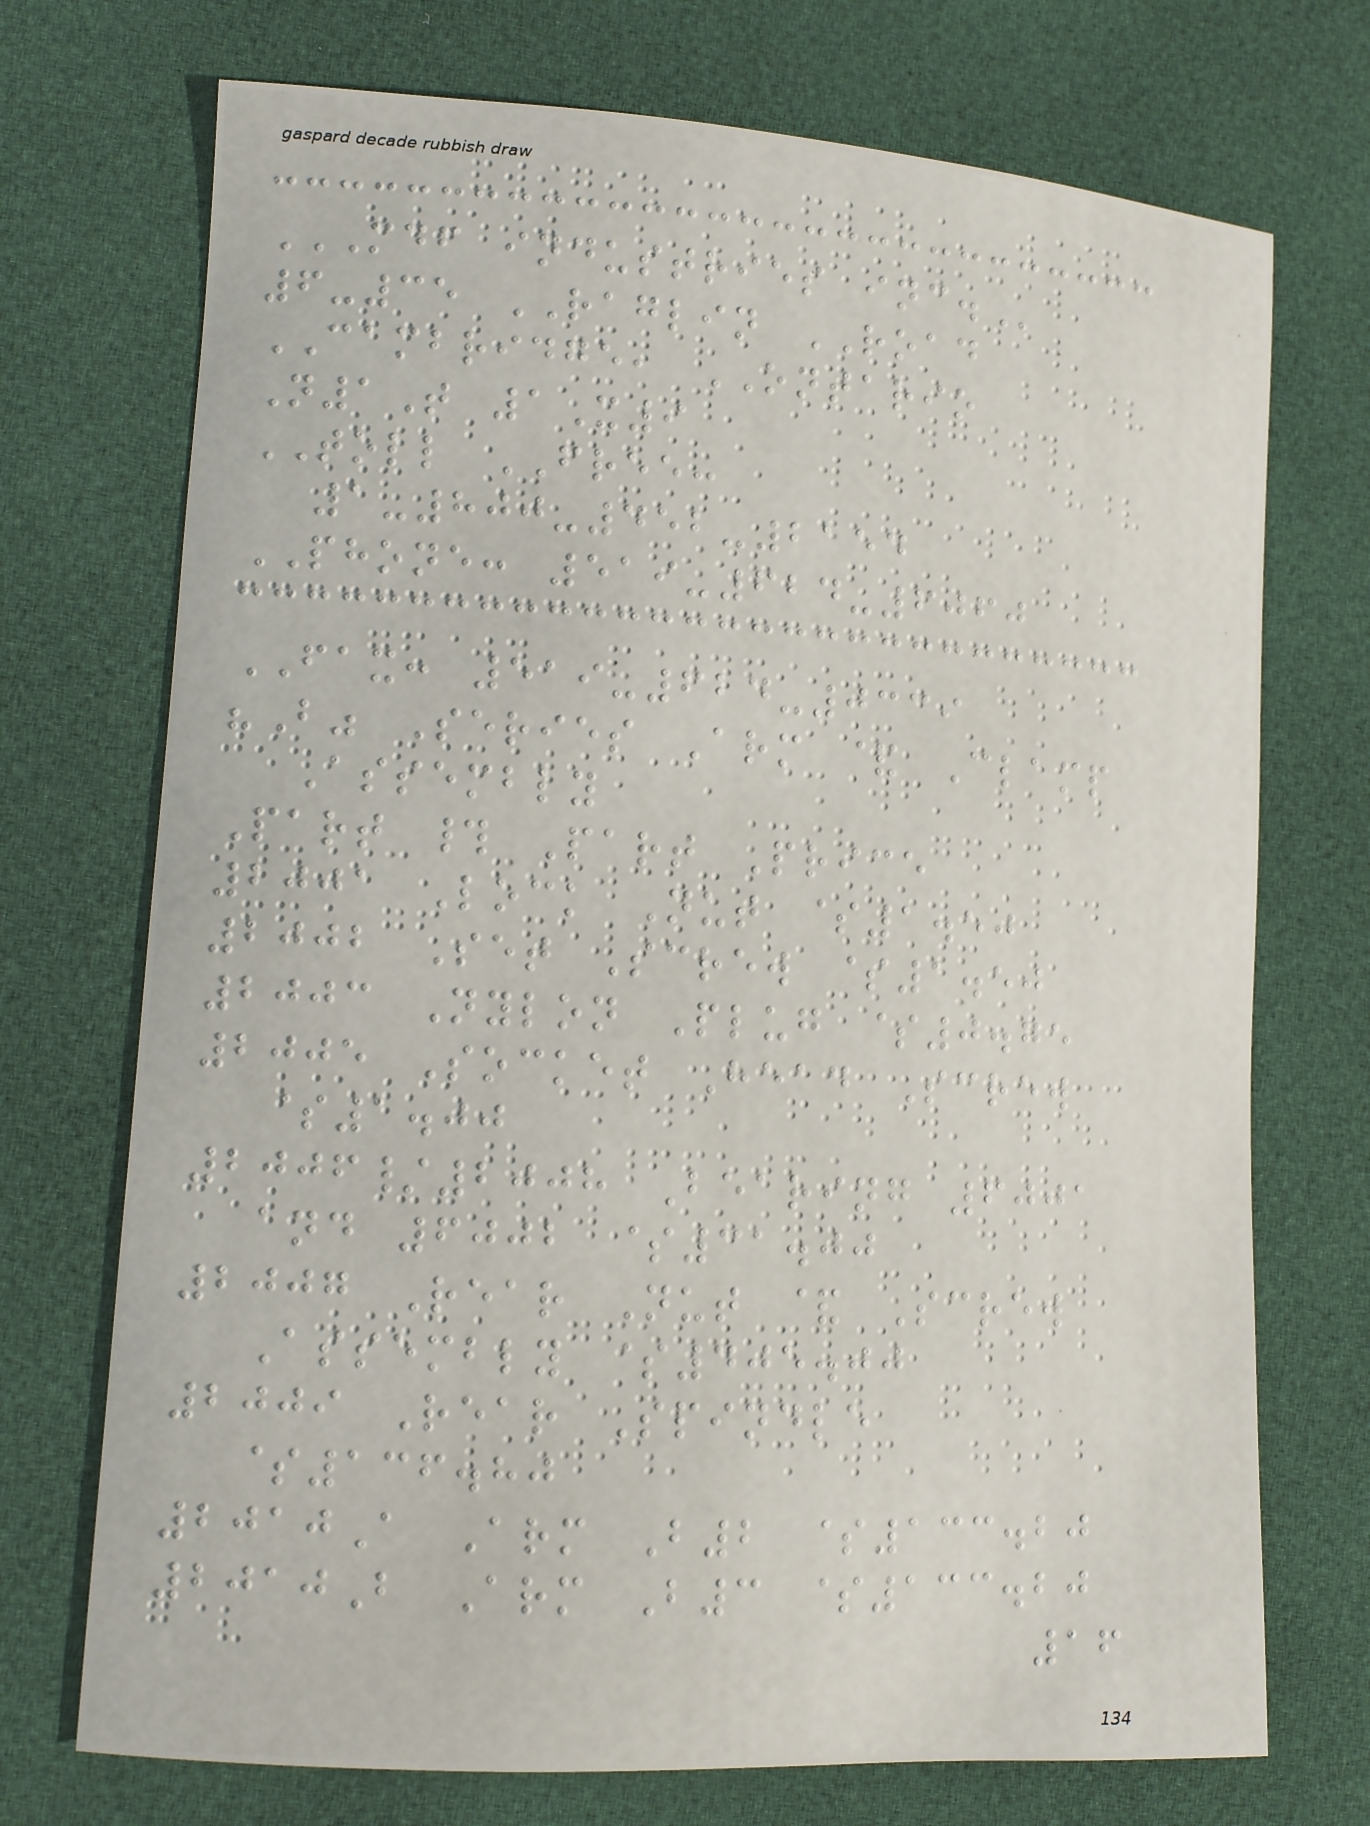MDF INDUSTRIES INC.
6-35 RAGLIN ROAD
CAMBRIDGE, ONTARIO
N1T 1X9
TOLL FREE:
1-800-452-2154
PHONE: 519-624-6060
FAX: 519-624-0339
"B" Series Arm & Clamp
Assembly
Part # Part Price
2001 Lock Nut $1.50
2002 Set Screw $1.50
2003 Nylon Plug $0.75
2005 Socket Head Screw
$1.00
2006/2008 Bearing 6001
and 6002 $31.00
2007 Rear Nut & Screw
Assembly $405.00
2009 Rear Spindle
$136.80
2010A Arm B2 $133.20
2010B Arm B3 $133.20
16
